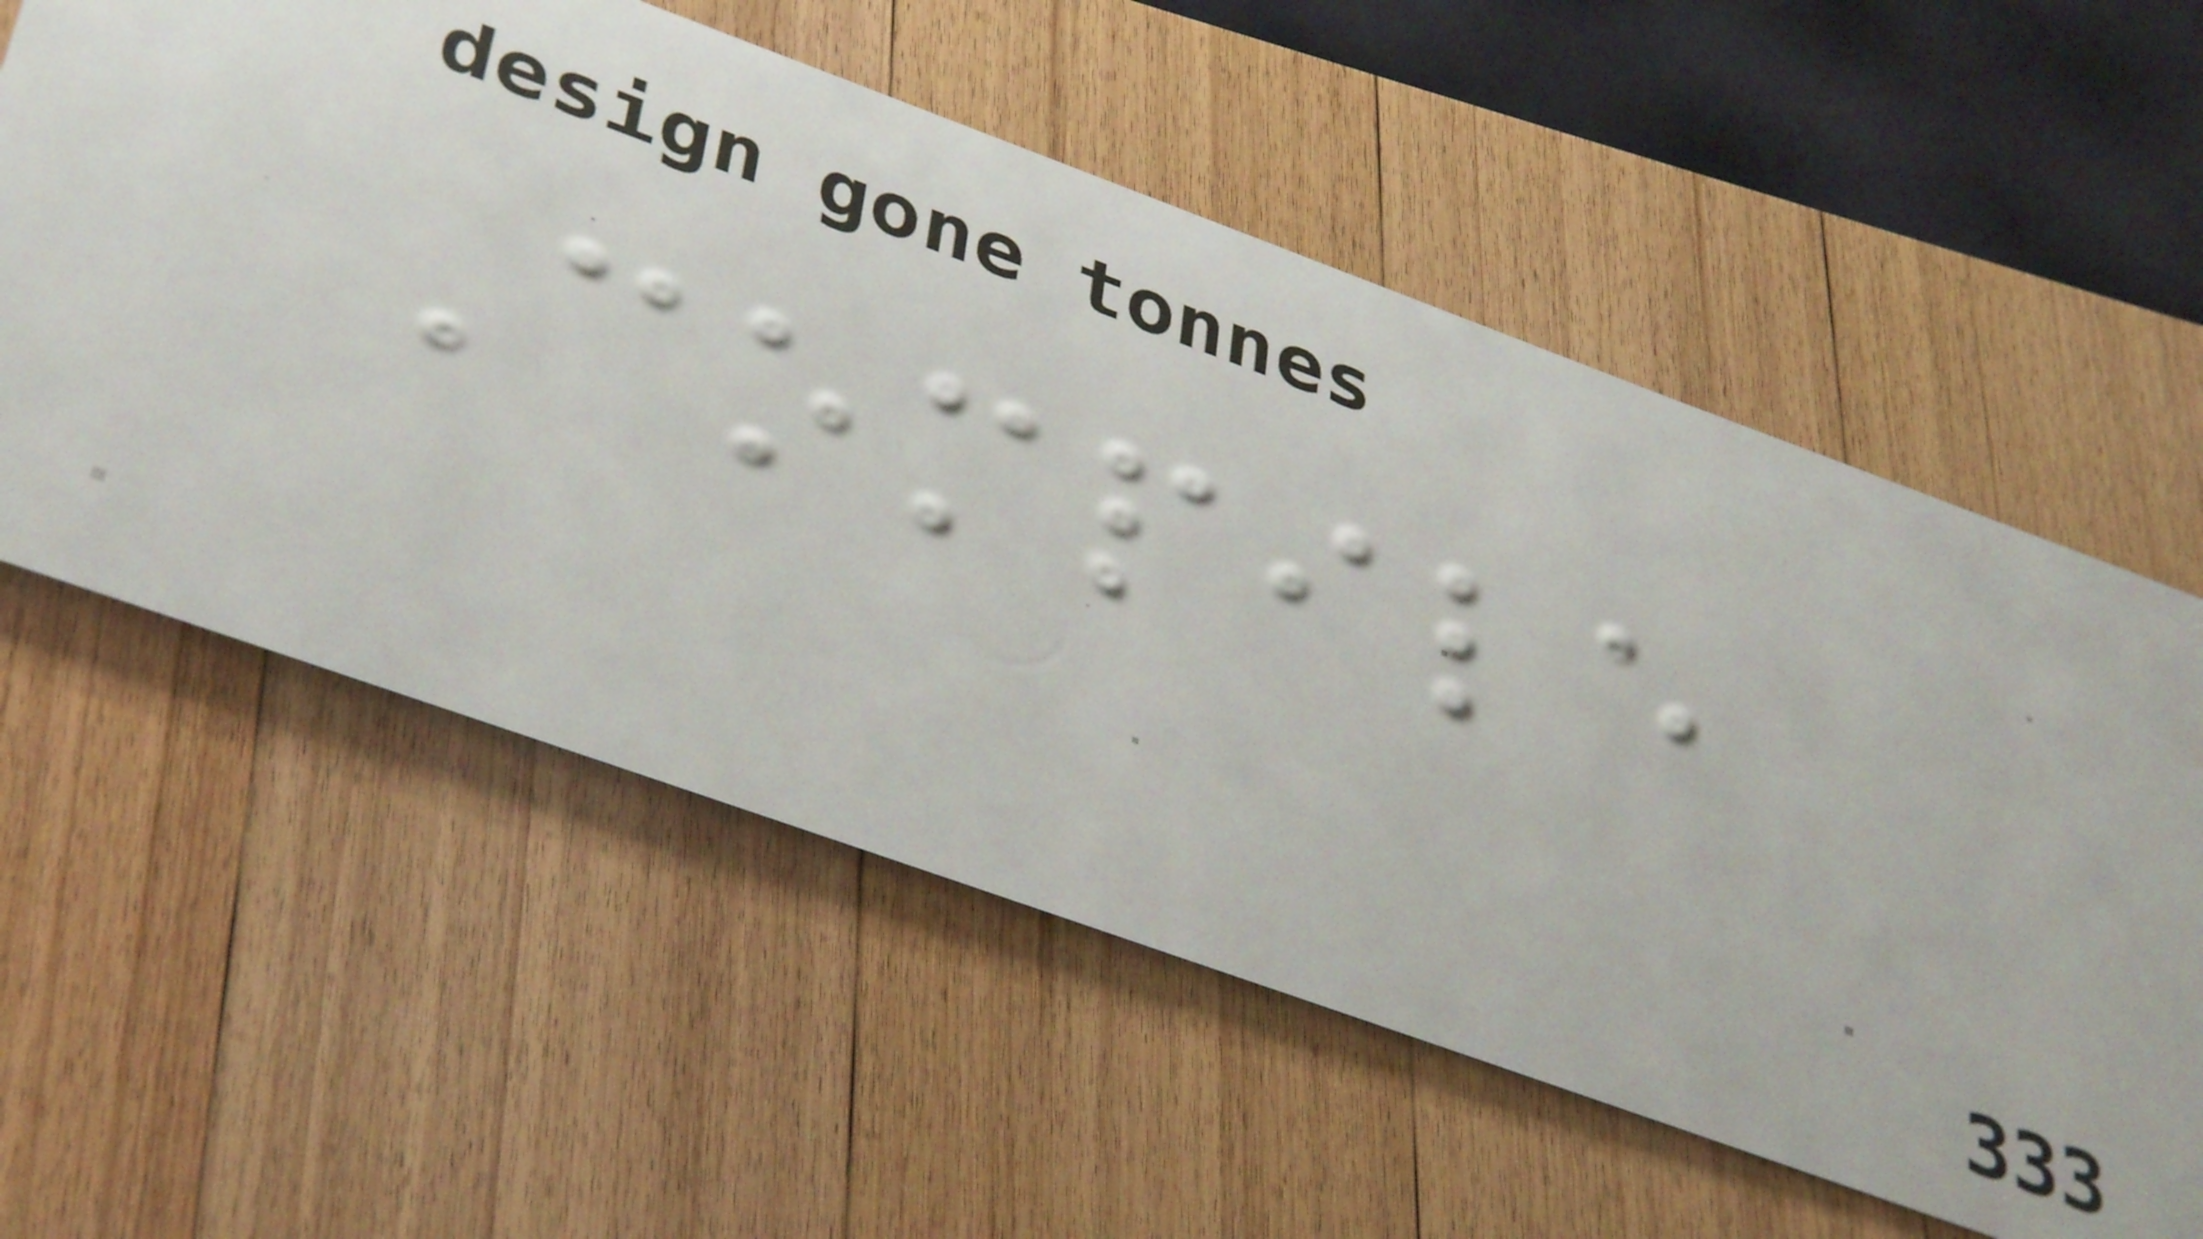Compile
